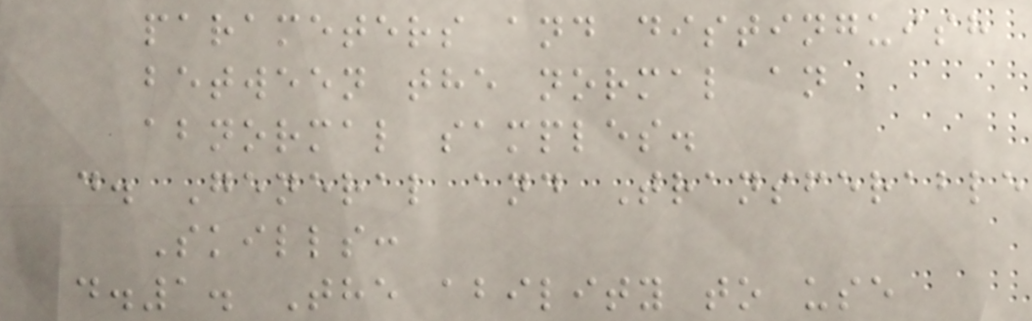parameters and distinguish
between the normal an
abnormal samples.
d. General and Transferable
Skills:
d.1. The ability to use
